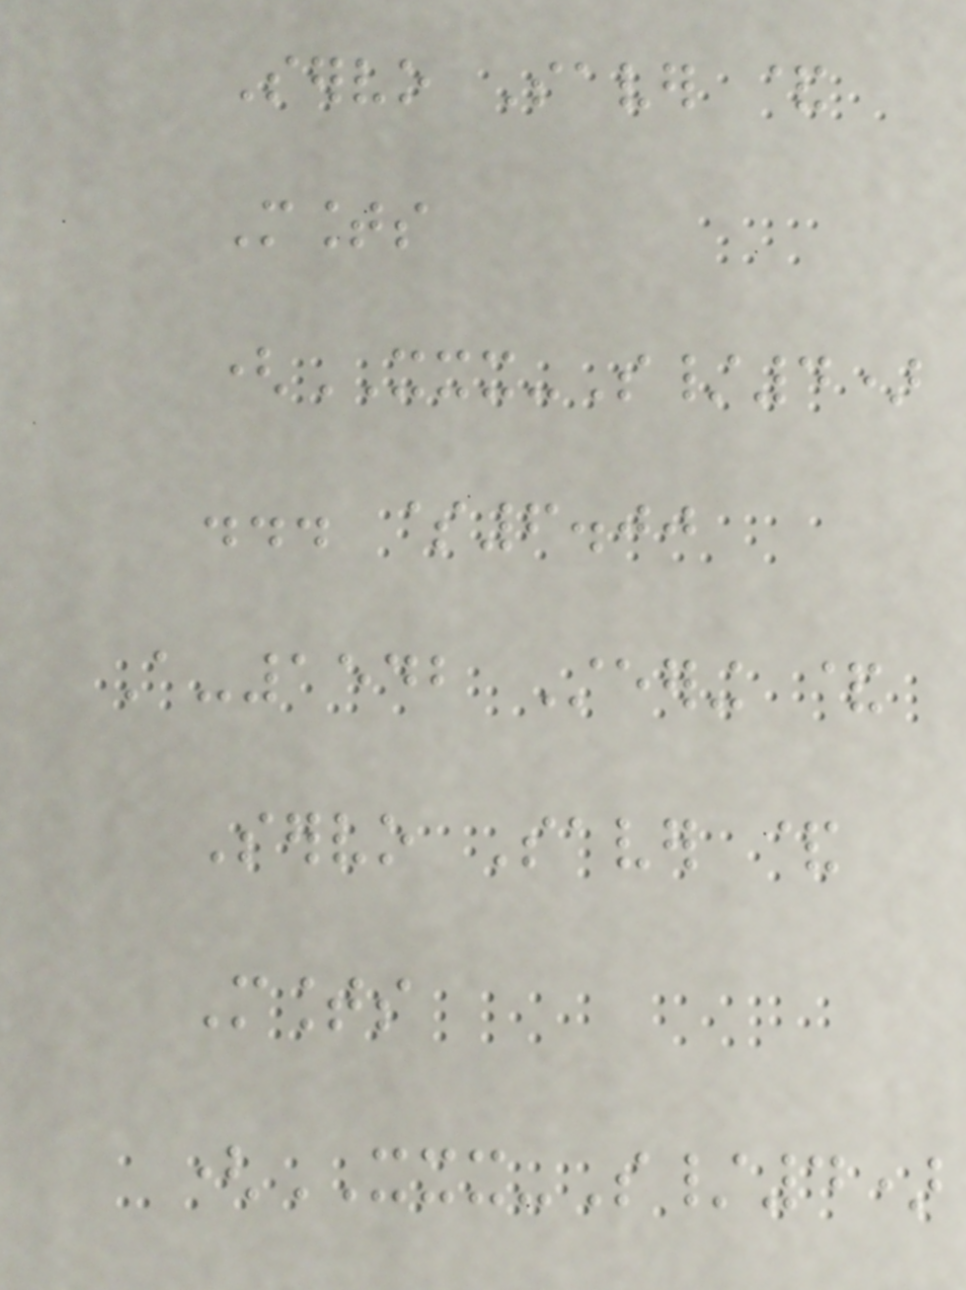Servo Saver &
Mounts
(XXX-S/4)
... $6.00
A-1542 Steering &
Servo Saver &
Mounts
(XXX-S/4)
